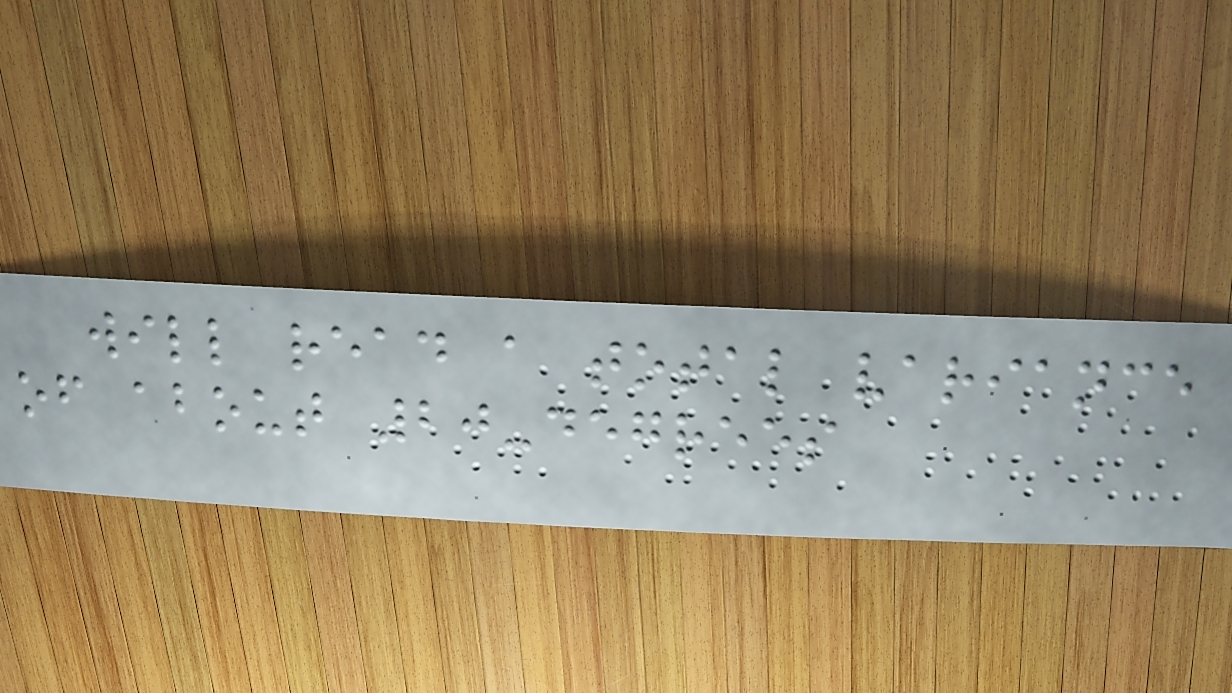will read a total variance
of about 20-degrees
